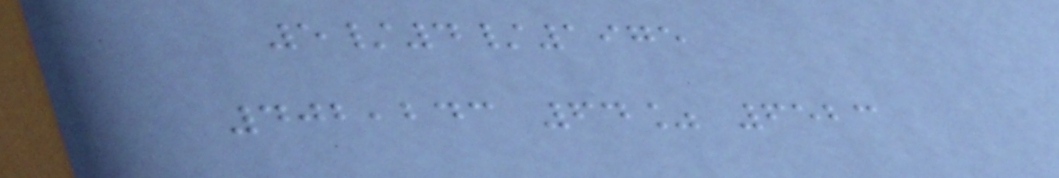5/4/1975
402,243 64% 6523
